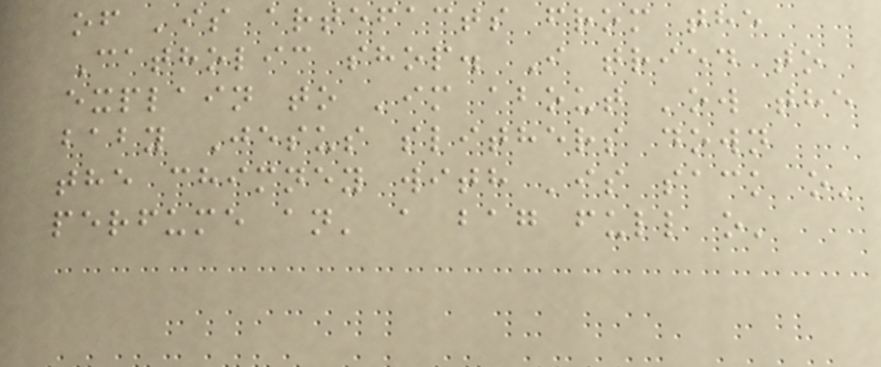of 'is artefacts from the
Catholic shop. I tried to
explain to 'im about 'ow the
baby Jesus slithers down
the chimney with 'is sack o'
perfume an' a bag full o'
